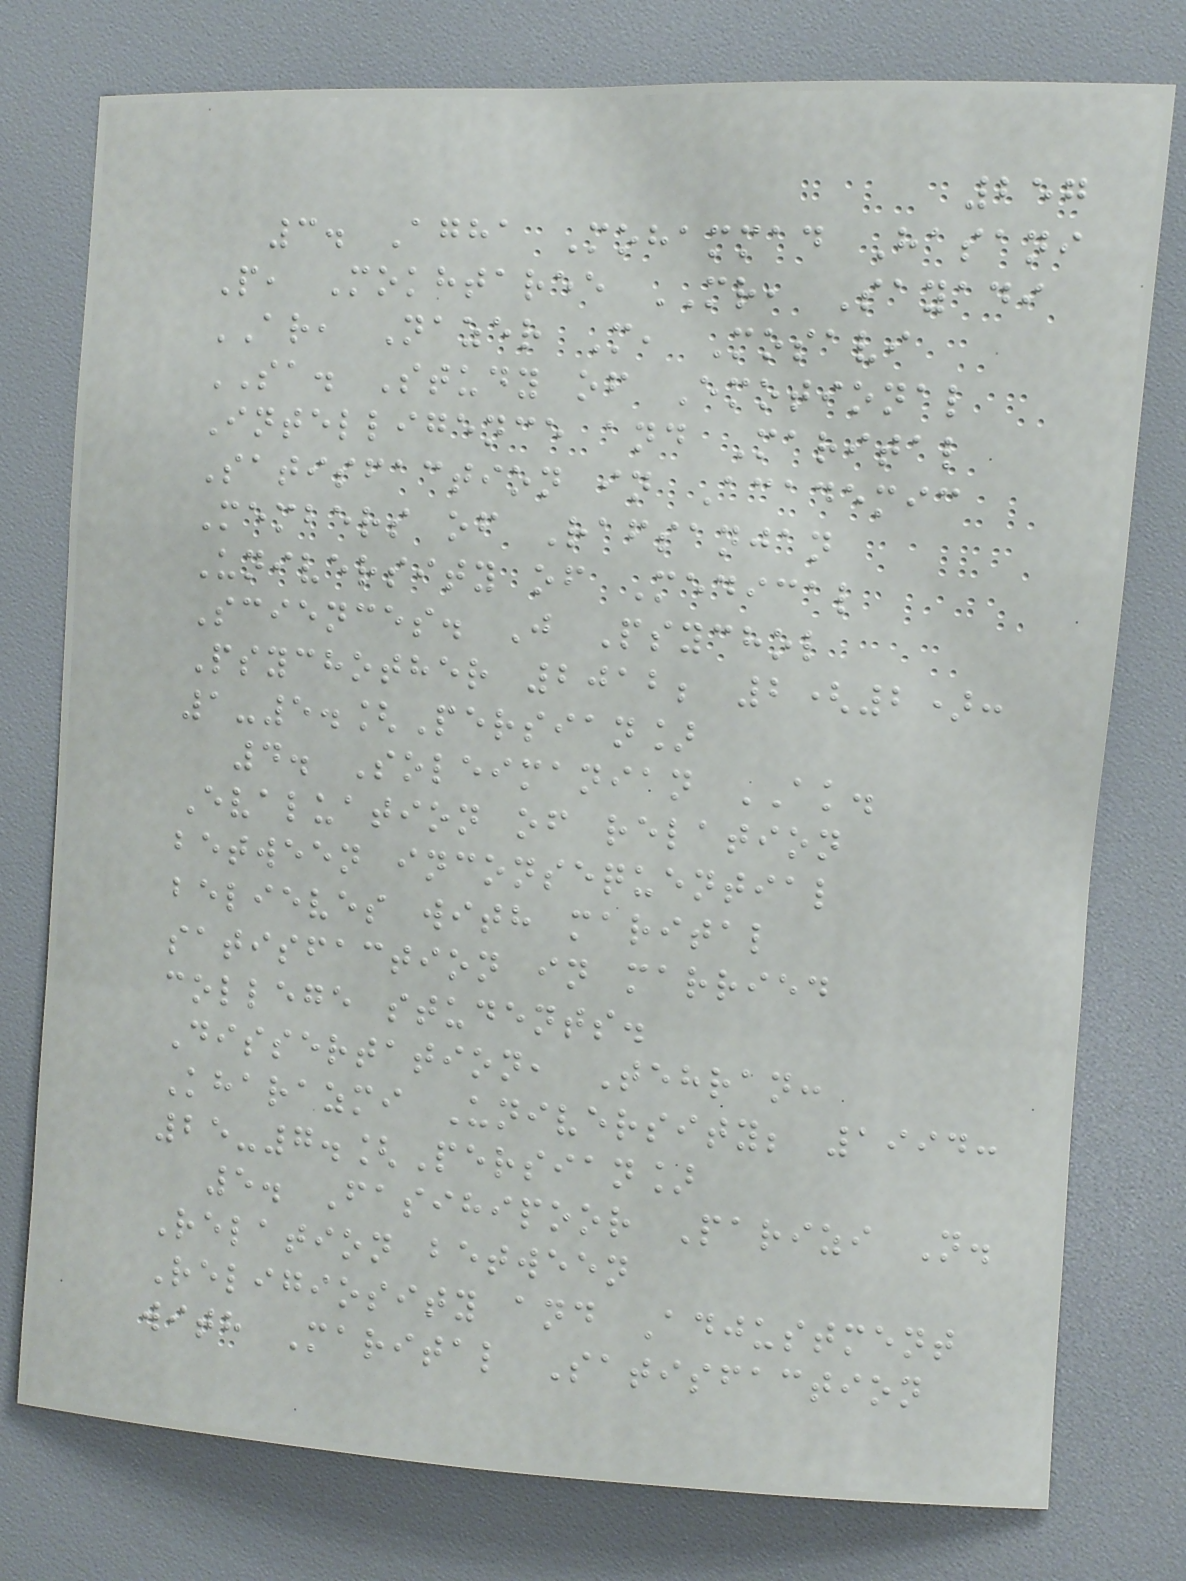257
3. Agha Mohammad Hasani
P, Mokhtaree MR, Sayadi
AR, Nazer M, Mosavi
SA. Study of Emotional
Intelligence and Marital
Satisfaction in Academic
Members of Rafsanjan
University of Medical
Sciences. J Psychol
Psychother 2012; 2(2):
1-5.[Persian]
4. Soleimanian AK.
Evaluation of relation
between inconsequential
believes with marital
satisfaction in married
college students.
Dissertation, Tehran:
Kharazmi University; 1994:
25-7.[Persian]
5. Fasihipoor Parizi N.
Relation between
Religiosity and Adjustment
with Marital Satisfaction
